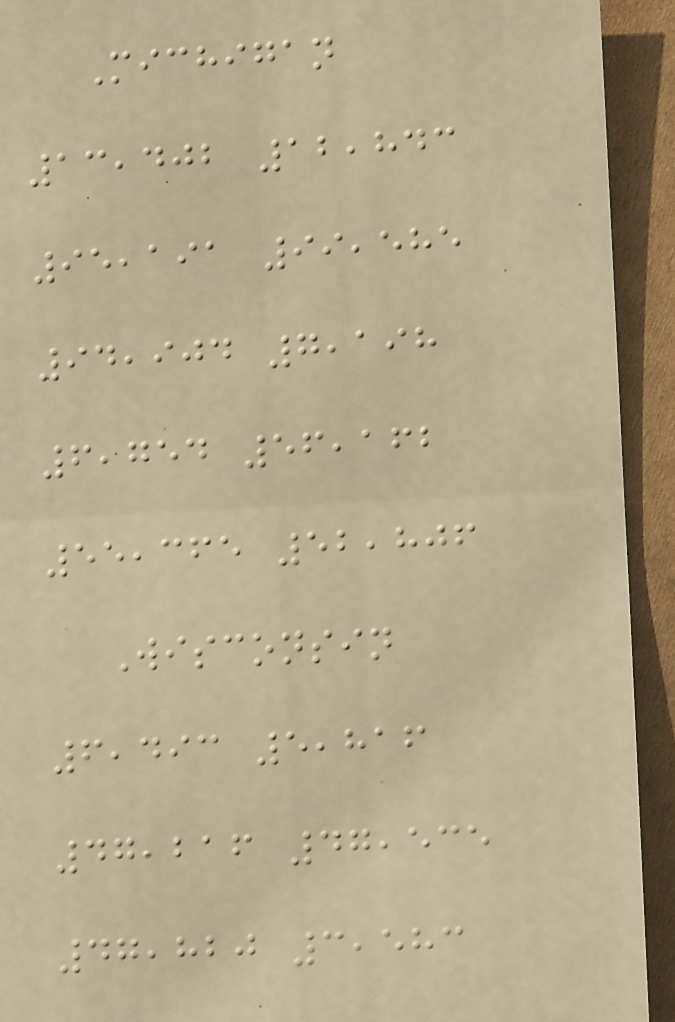Michigan
13,402 12,843
95,191 99,585
94,904 7,198
6,754 56,162
55,365 52,806
Wisconsin
6,493 5,816
47,216 47,535
47,820 3,583
